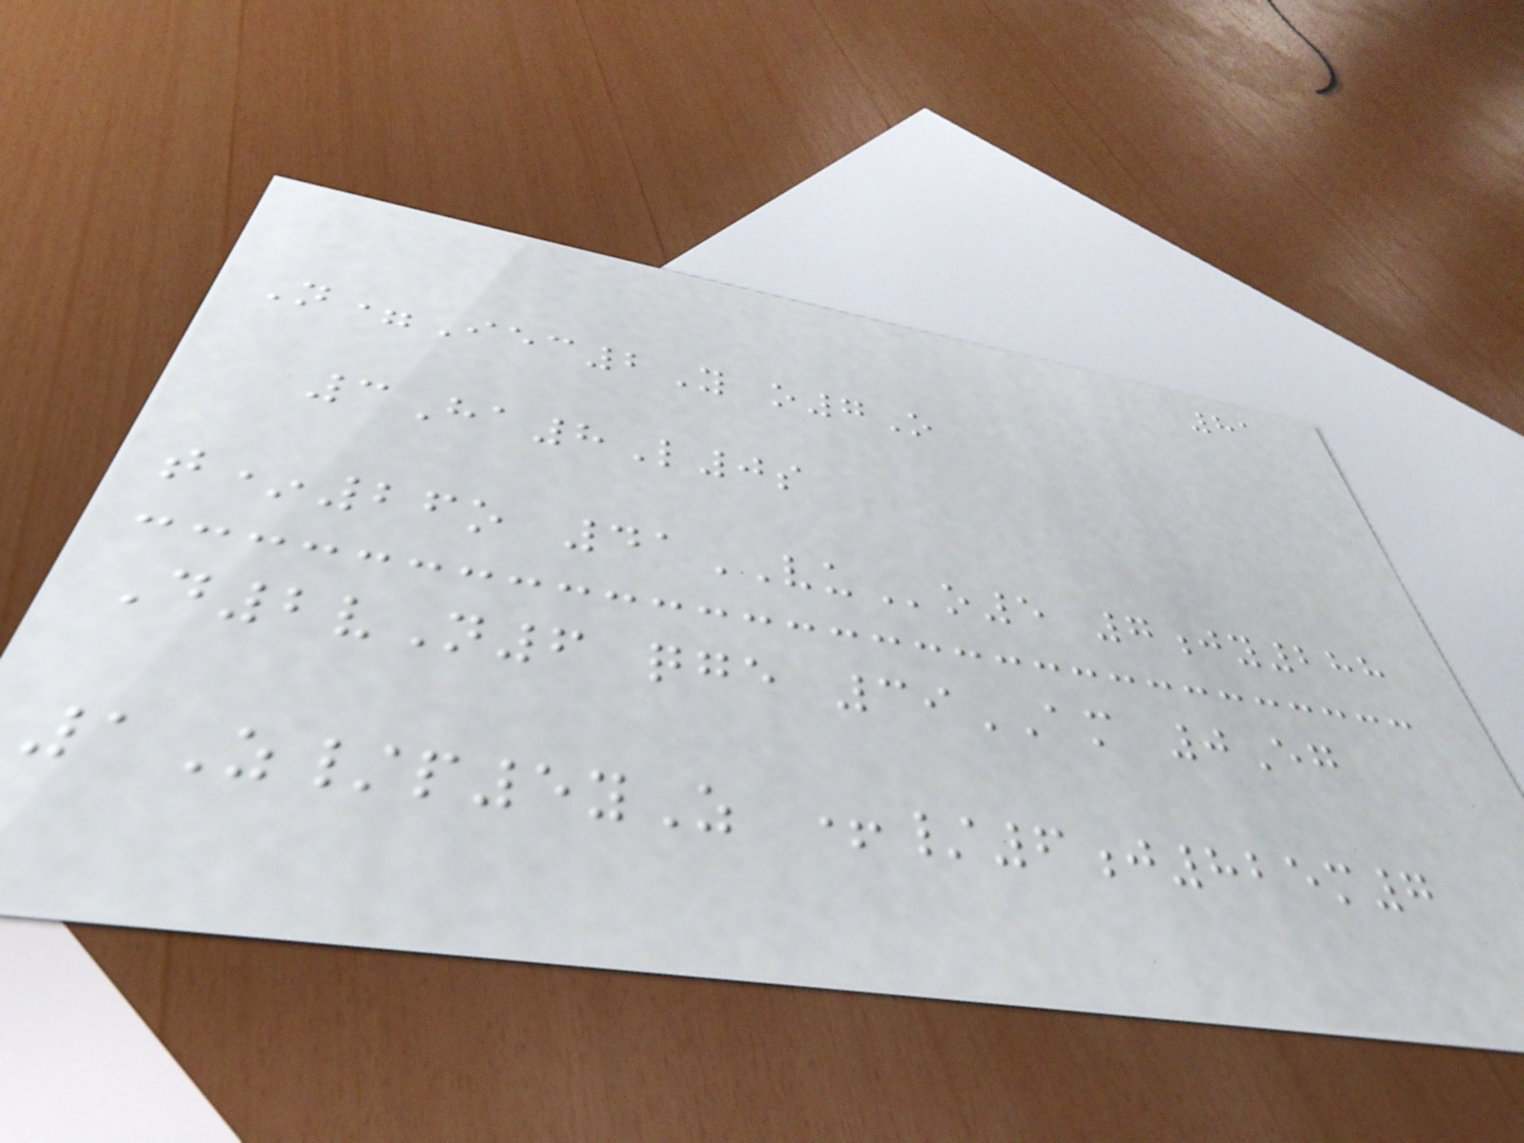81
N=Iec2Y o7O
3Ha8L0s
t*26o 41VUo5 7jy288
D2vN6 qge 39AM 0Eg
1Z/p5yZ +/6j825m7
